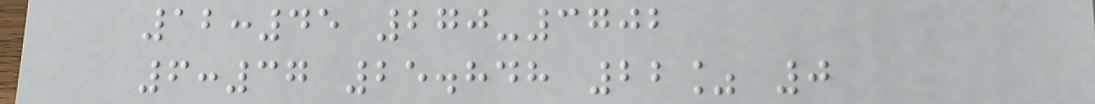12:45 270-3702
6:37 25.848 22% 0
